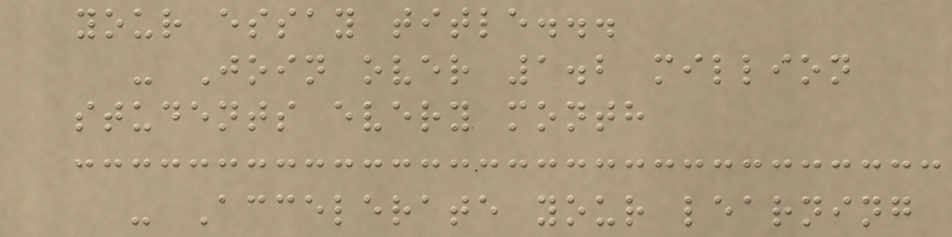your essay title...
- Join over 1.2 million
students every month
- Accelerate your learning
